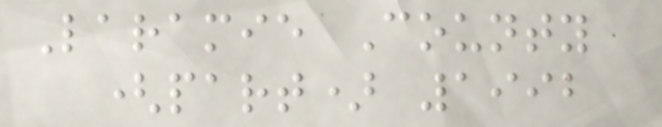Laramie County
(part) 1992
